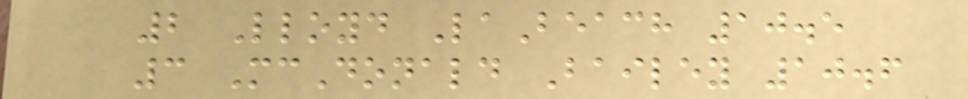2 Lloyd LaBeach 10.5
3 McDonald Bailey 10.6
